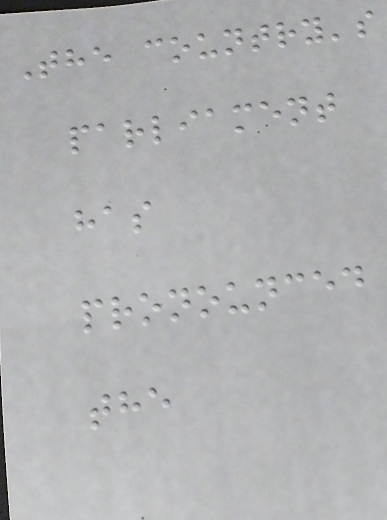The country's
parliament
has
pronounced
the
